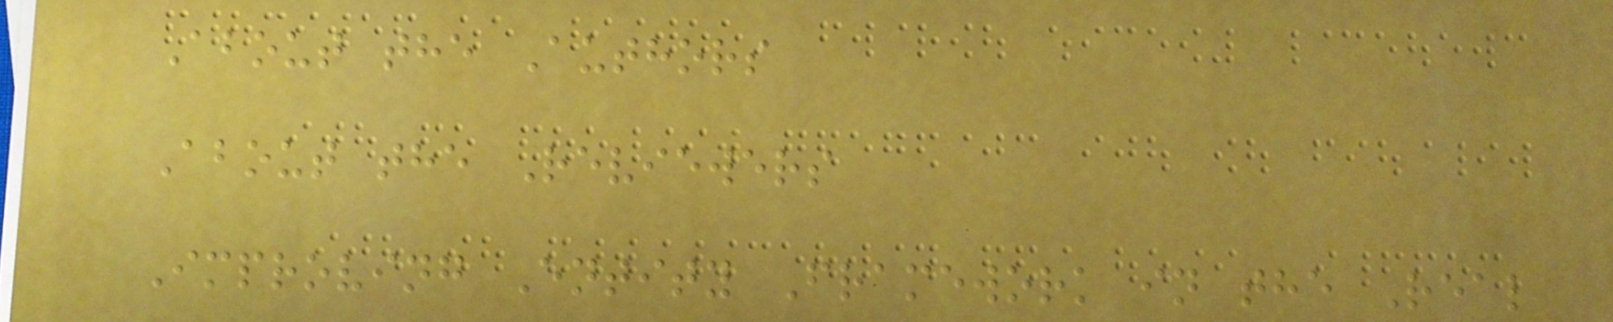About the Authors
About the Reviewers
Improving Entity Framework in the Real
